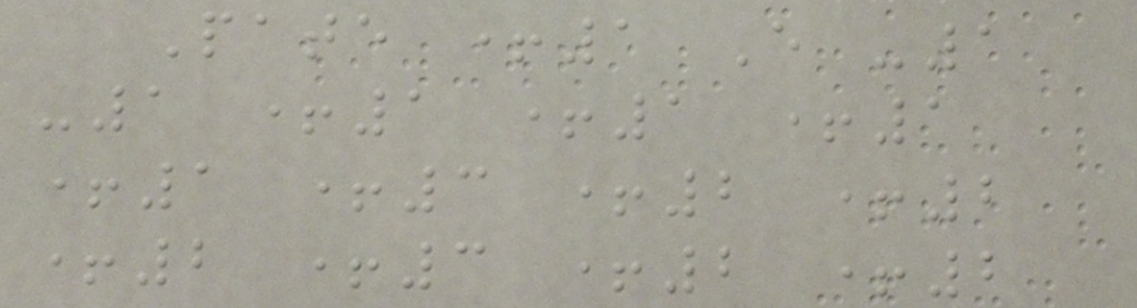Pate +1 E -1
-1 +1 +1 +1
+1 +3 +2 +2
+2 +3 +2 +2
